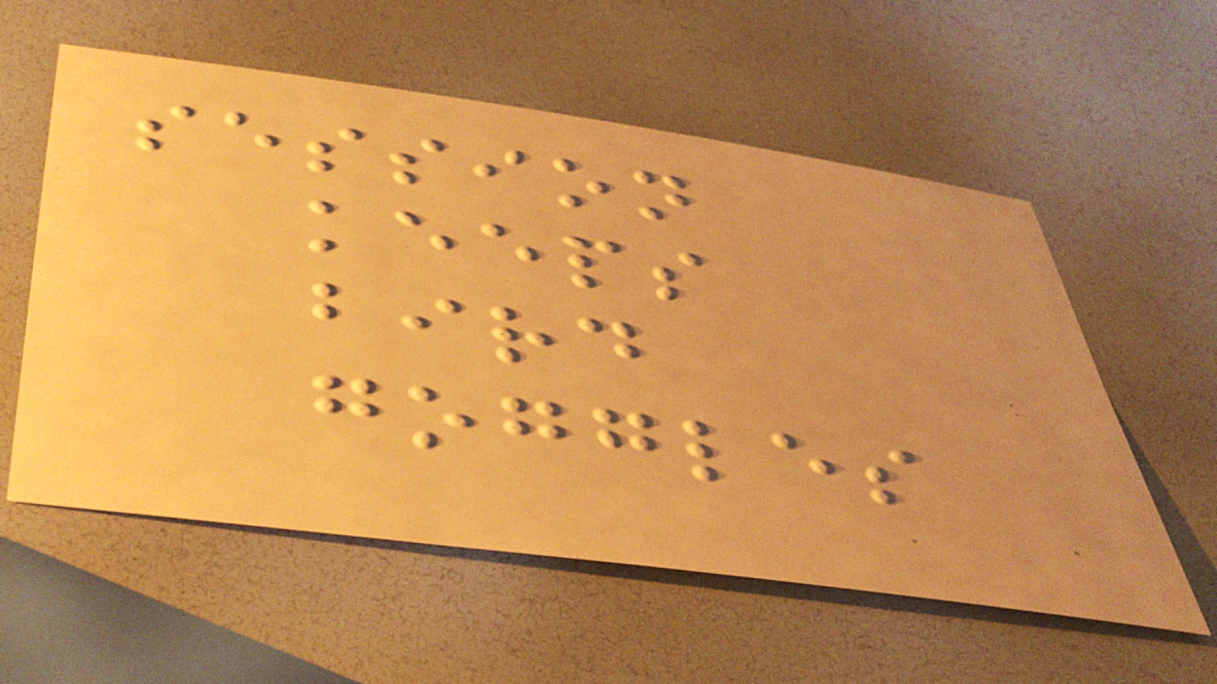session
keeps
bird
goggles
